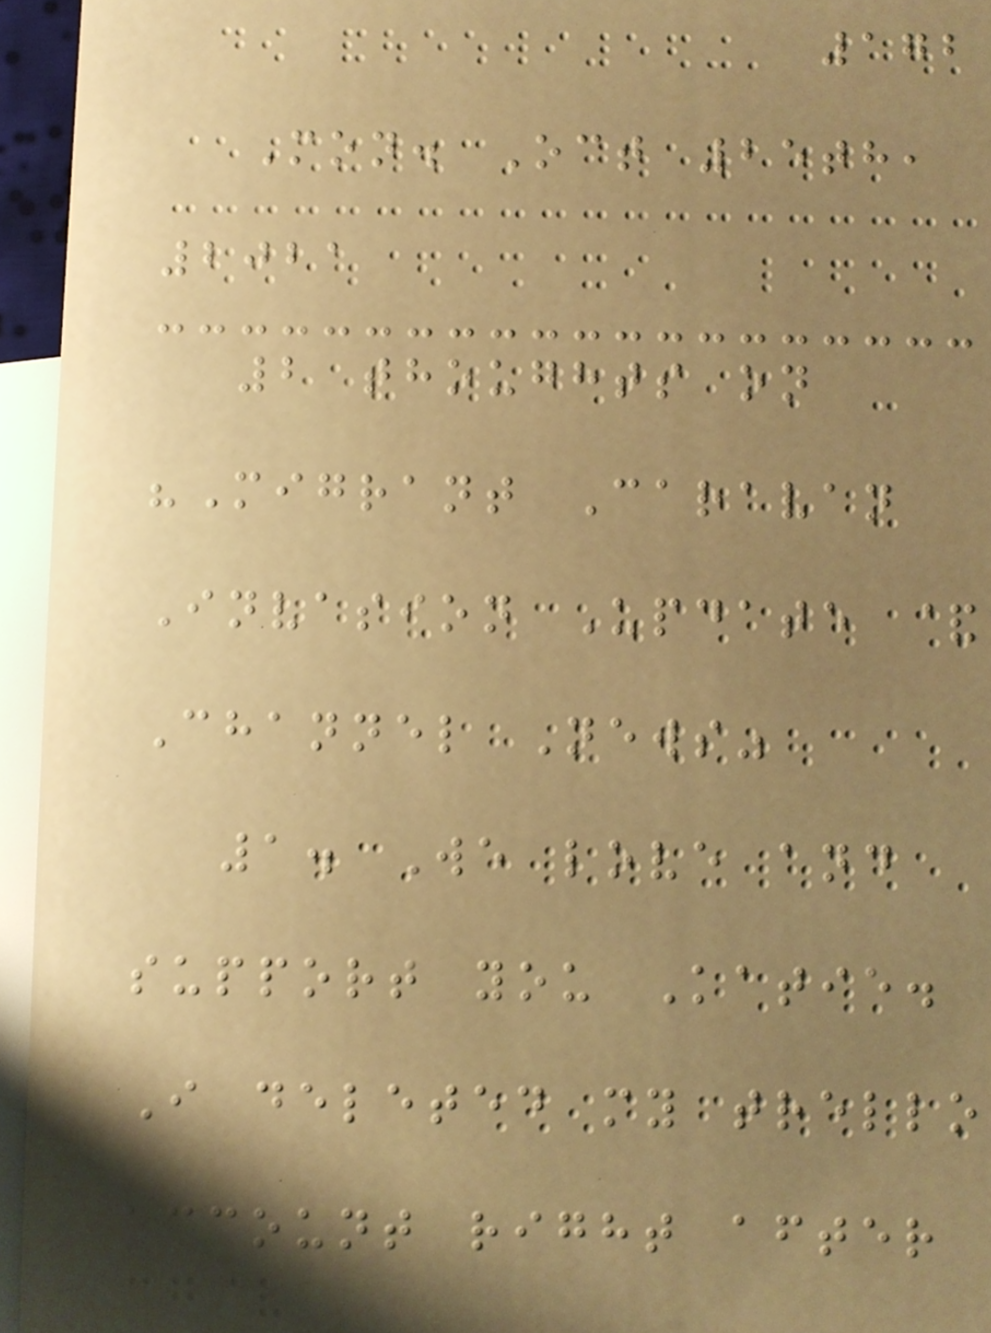172
Mon. Oct 25th,
2021
2 thoughts on
"Migrant Caravan
Invasion Update &
Channel News"
1. We love and
support you Katie.
I deleted my trello
account right after
